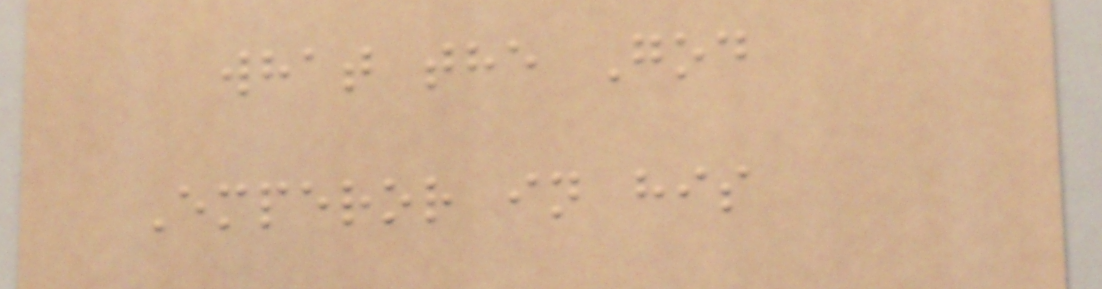what the God
Emperor in his
